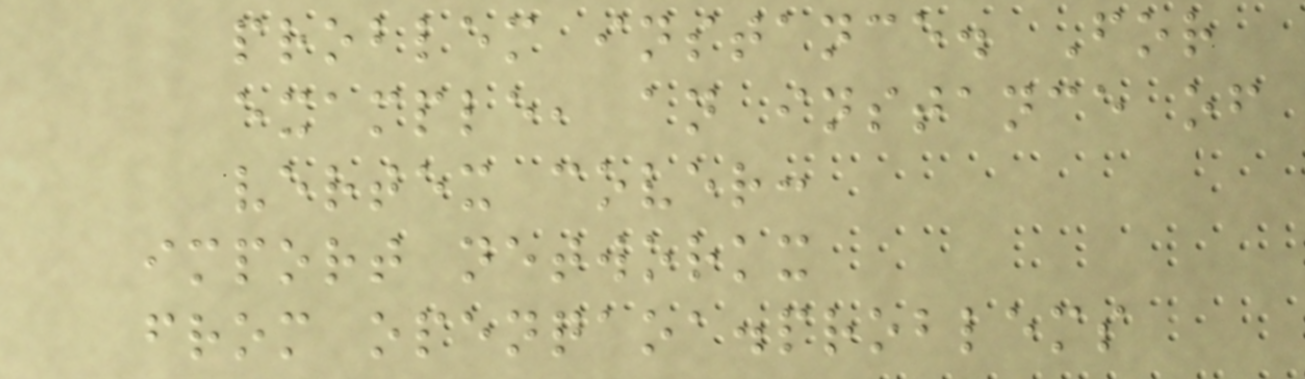problem instance. For
example, an instance of
vertex cover:
import networkx
from openqaoa.problems
